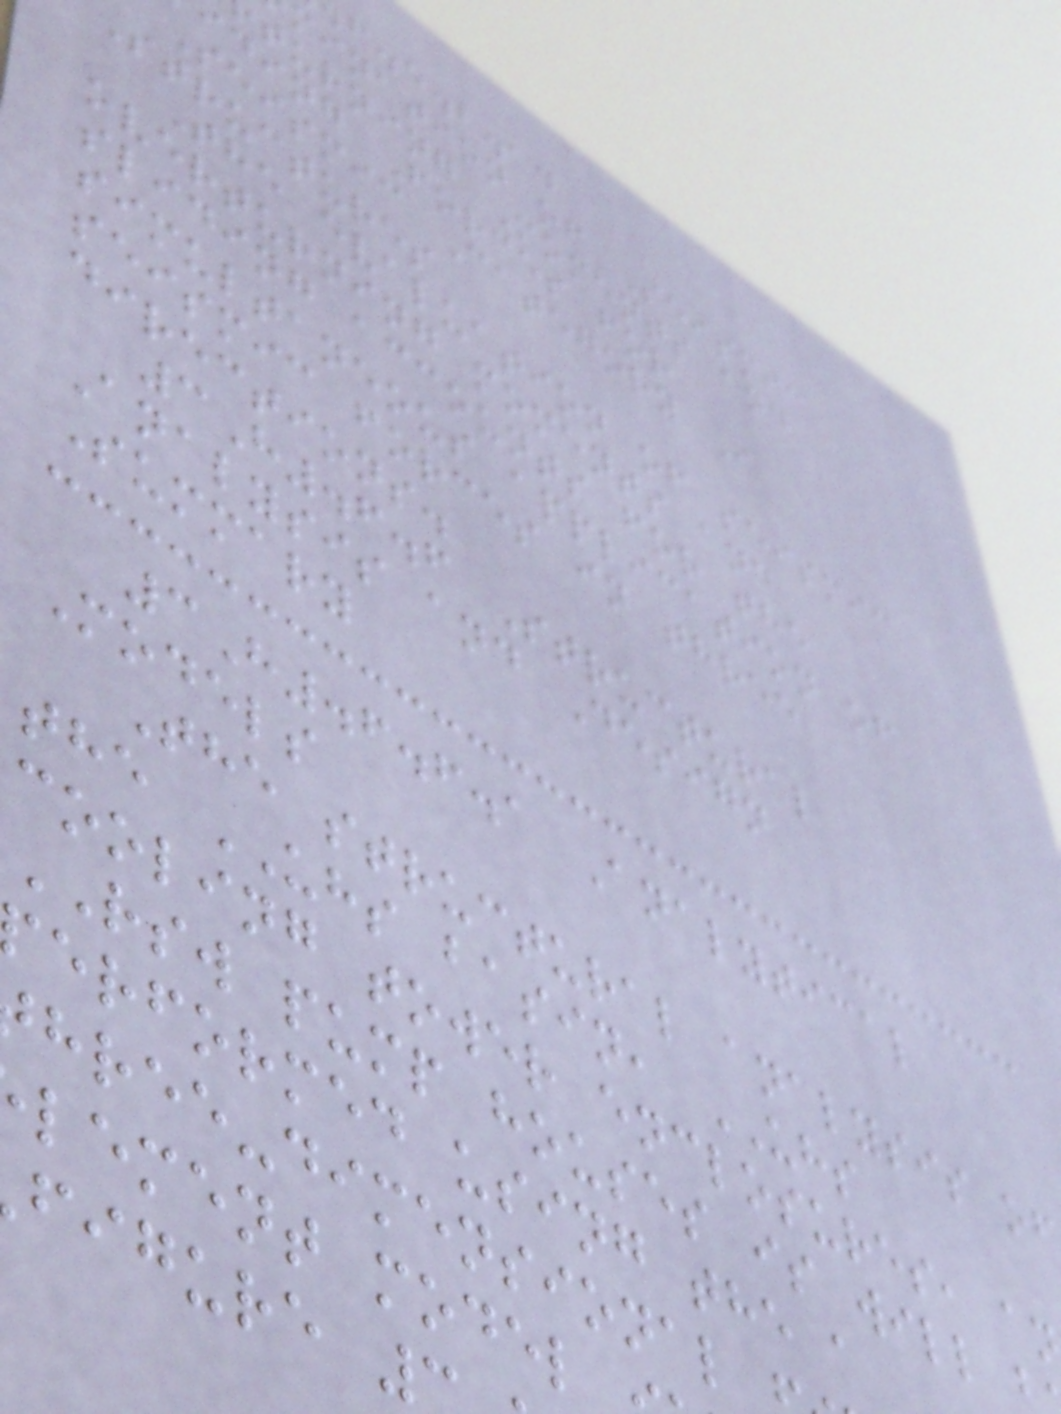f.e.b.ad
mination of Seismic
turning Moments and
iding Forces for
Seismic Category I
structures
The evaluation of seismic
overturning moments and
sliding accounts for the
simultaneous application of
seismic forces in three
directions.
3H.6.6 Structural
Analysis and Design
Summary
3H.6.6.1 Analytical
Models
The structural analysis o
the UHS basin, UHS
cooling tower enclosures, a
RSW pump houses is will
erformed using the a
hree-dimensional
lement model
